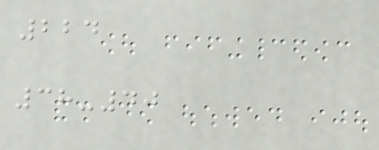224
38-40
